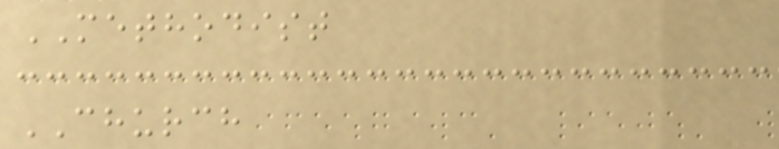METHODIST
CHURCH
